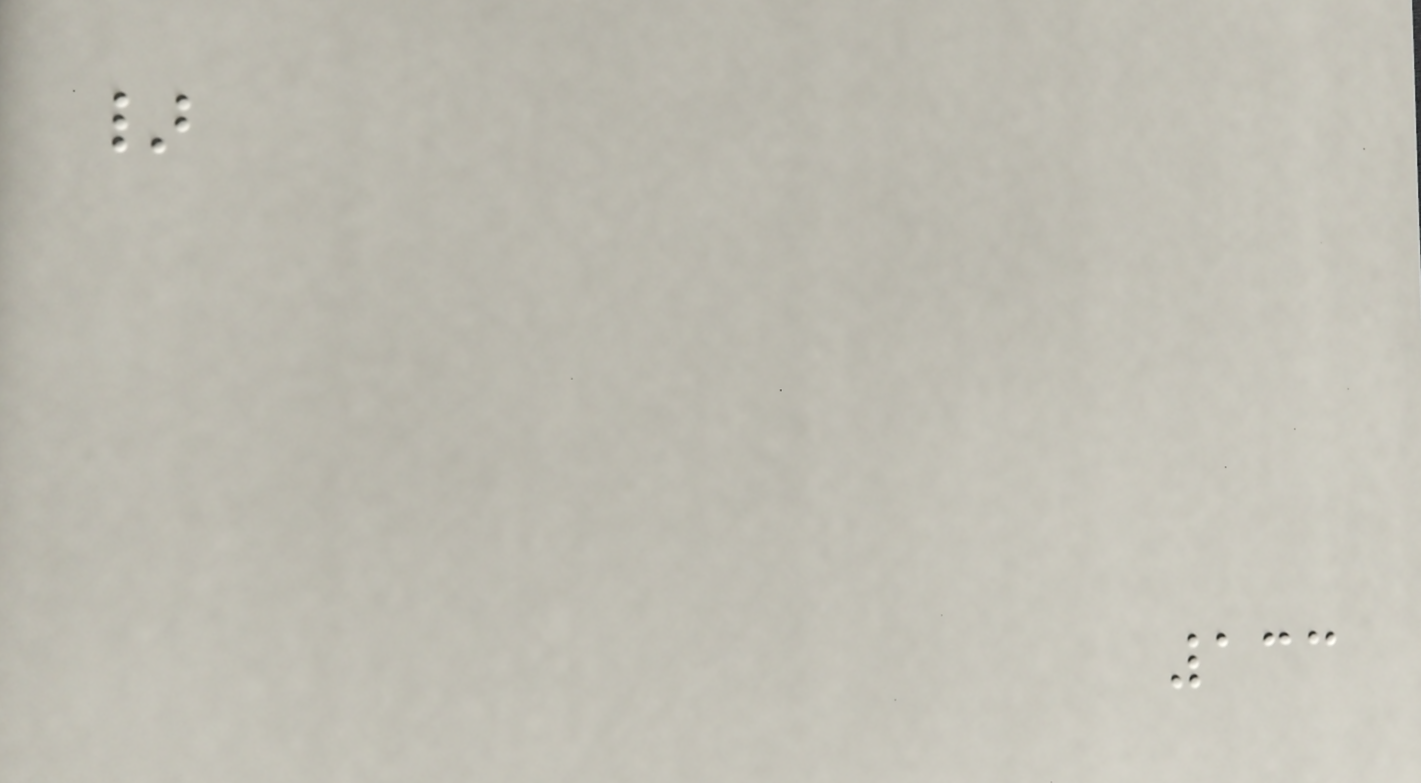}
133
